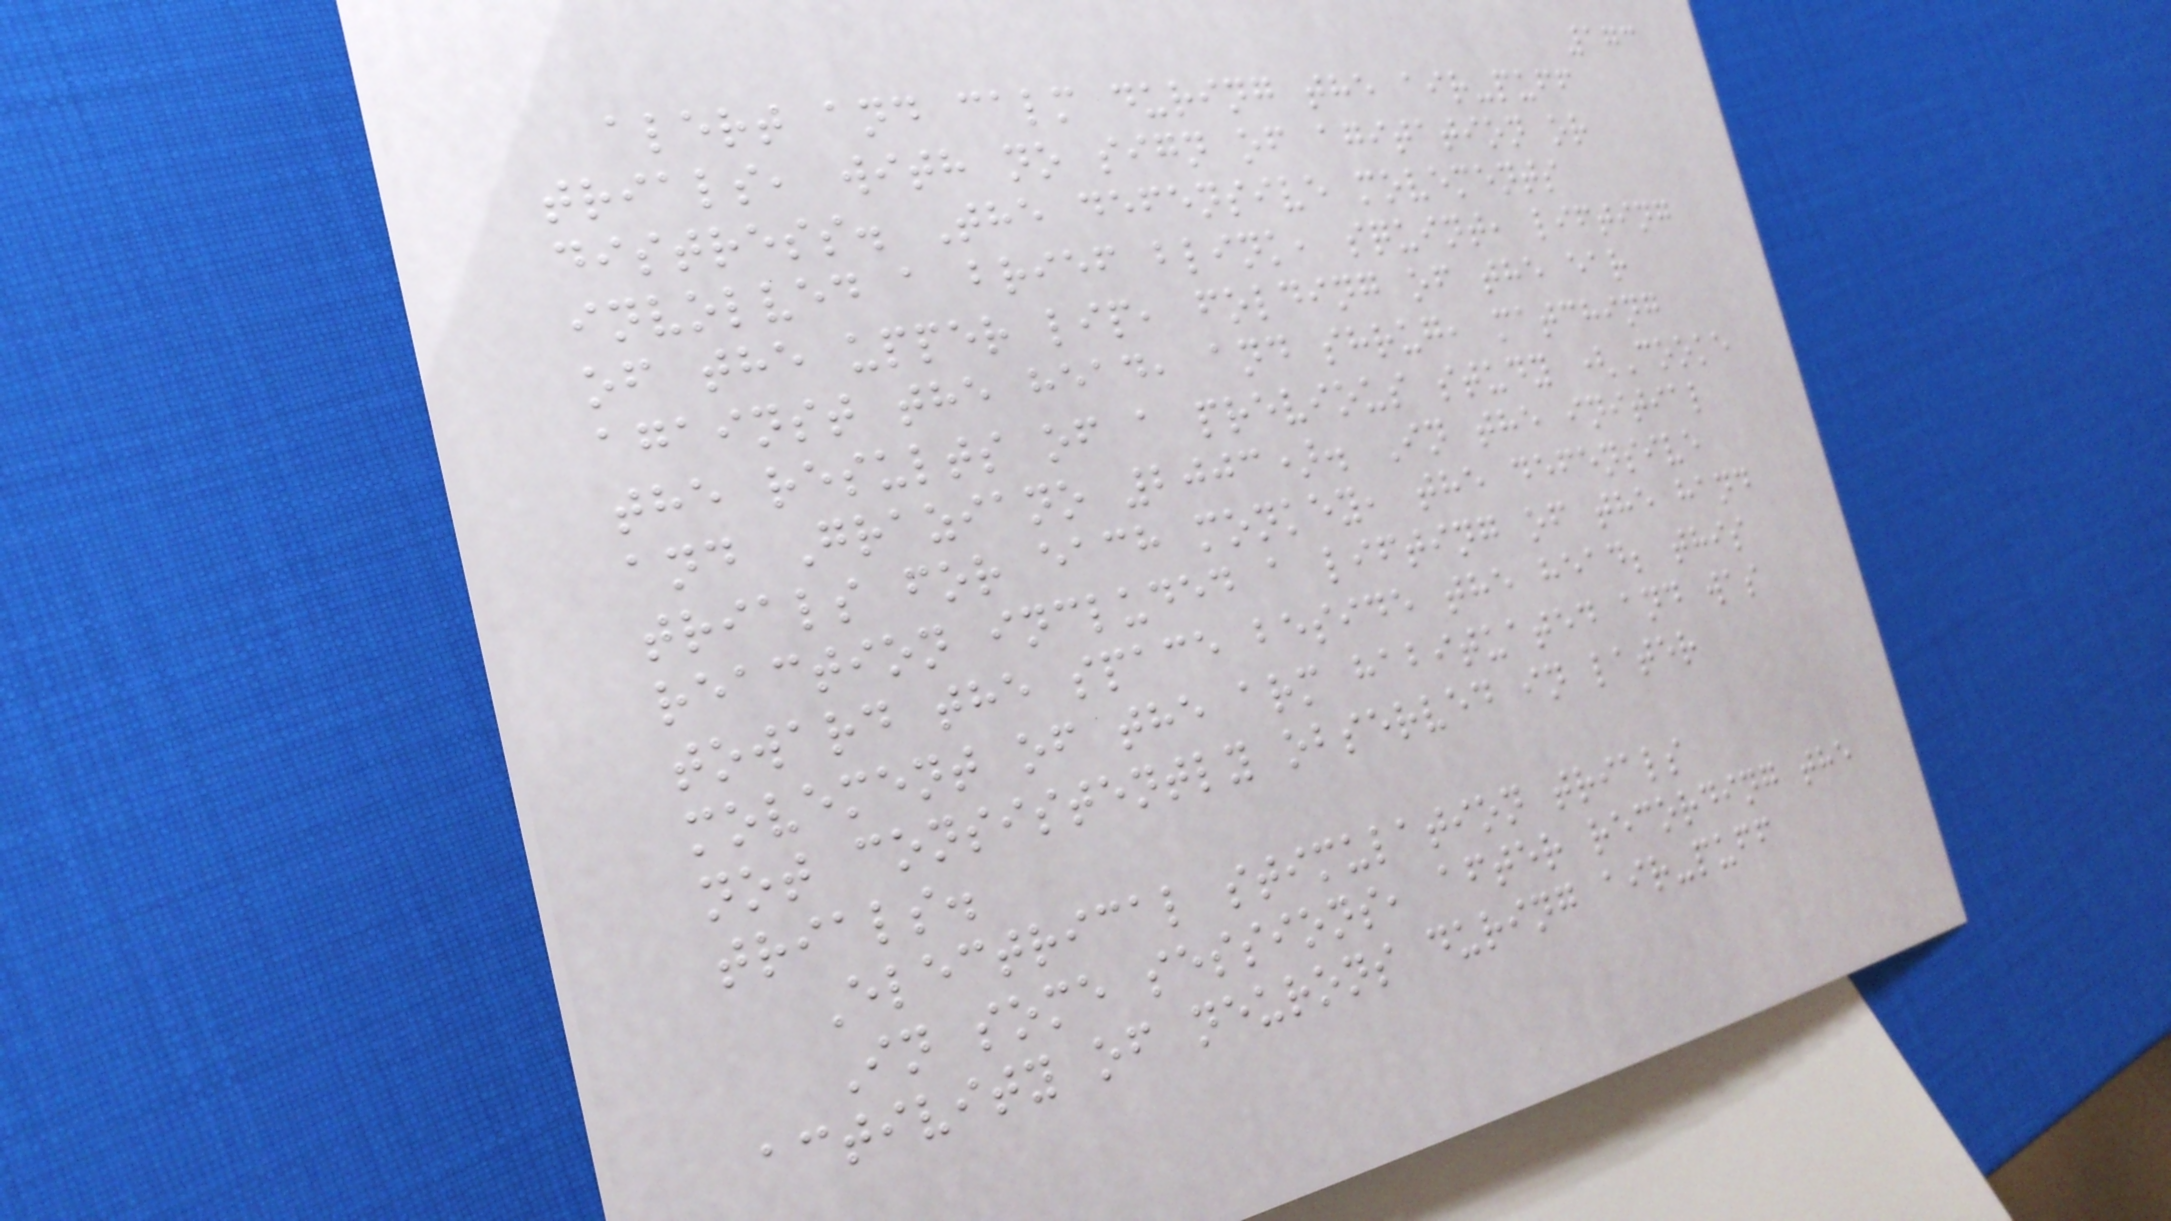173
alert and calm during the air-puff
trials, with no sign of agitation or
distress. The defensive movements
involved a brief blink, squint, lifting
of the upper lip, folding of the ear
against the head, and shrug, matching
the results of a previous study (Cooke
and Graziano 2003). In the initial
trials for each monkey, the defensive
reaction included a lifting of the hand
toward the space beside the head; this
movement of the arm habituated and was
not consistently observed in later
trials.
Electrical stimulation trials
In some sessions, after recording the
activity of neurons during air-puff
